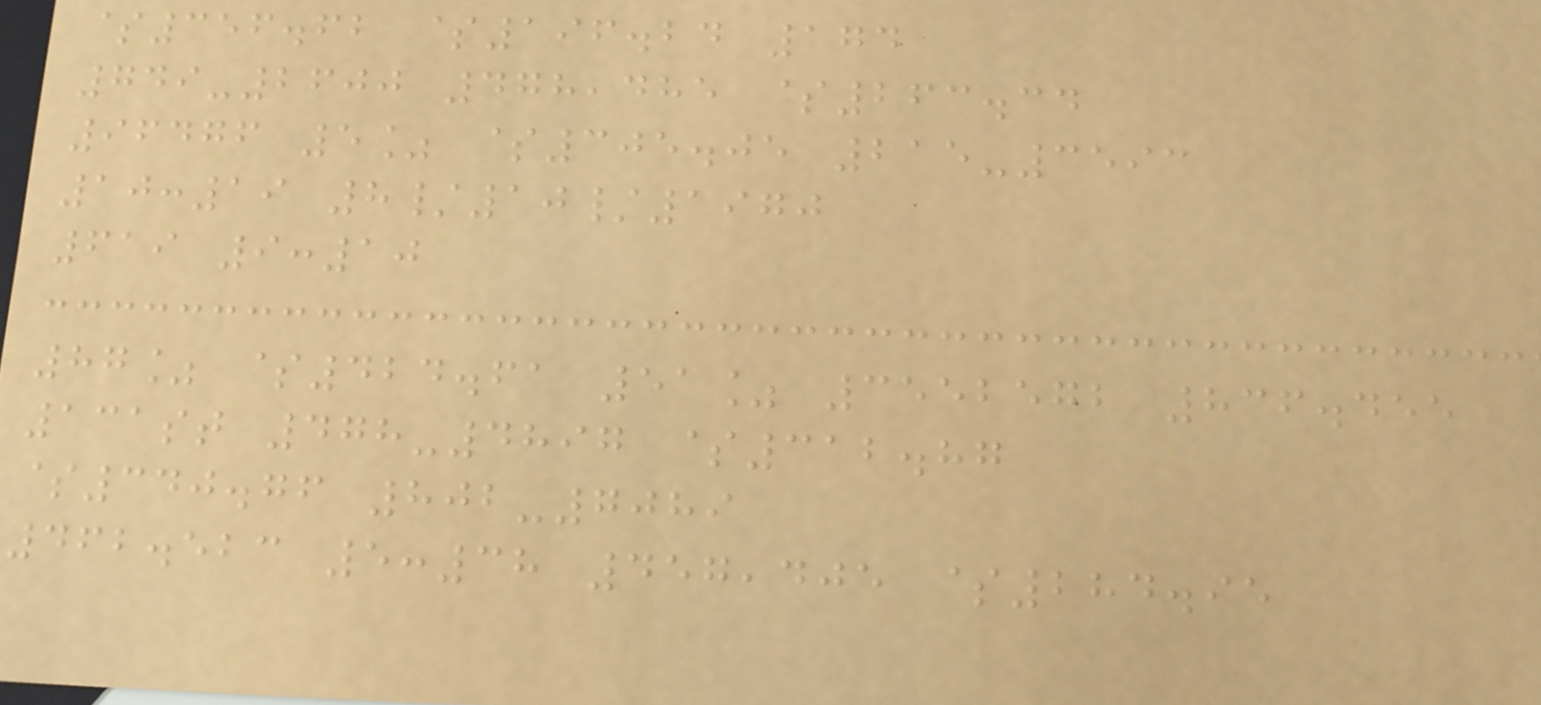$356.62 $196.24 174
749-2600 478,485 $263.34
96476 5% $305.05 215-3593
10:19 8/10/1970
619 9:10
87% $424.61 51% 3552572 836.455
131st 478-4897 $312.87
$340.76 802-7089
462.523 5:38 457,405 $284.95
